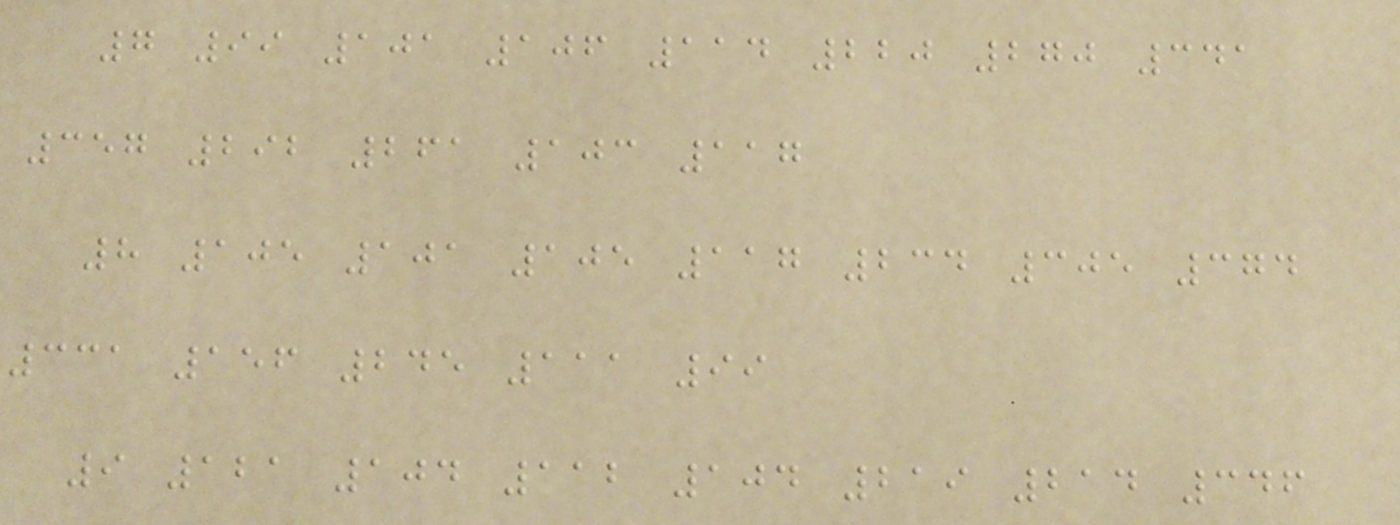7 99 101 106 114 220 270 341
357 292 261 103 117
8 105 101 105 117 234 305 374
331 156 245 111 99
9 121 104 112 104 219 214 346
